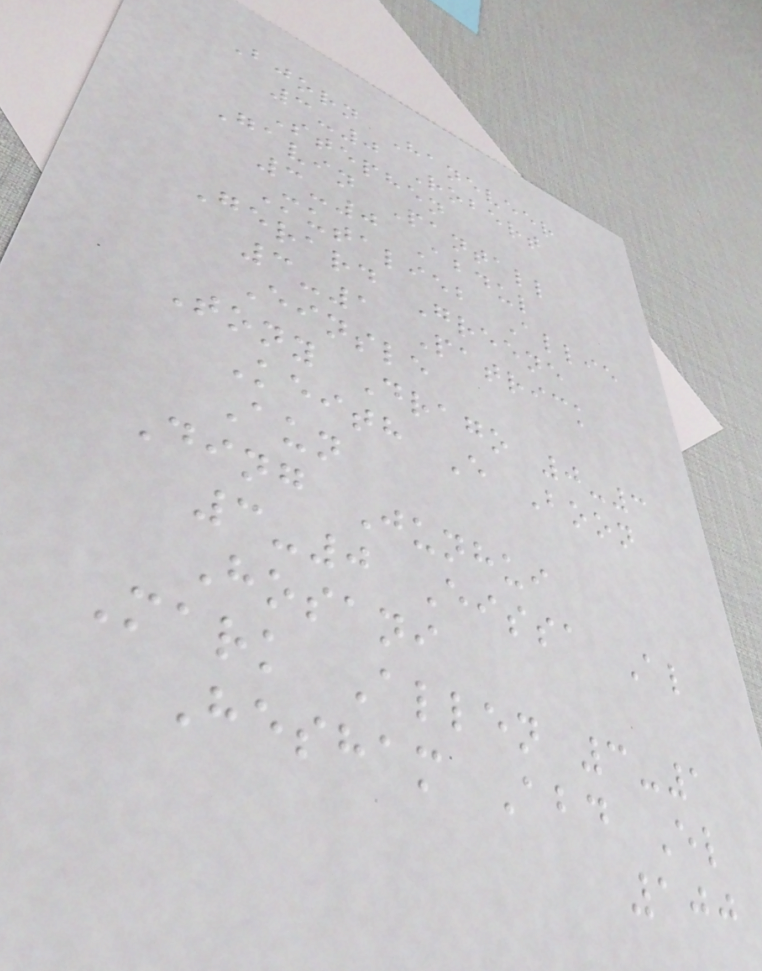Bjorn Haneveer
3-0 Robert
Stephen
Gavin Pantall
3-0 Abdul
Mutalieb Allie
Gerard Greene
3-1 Patrick
Einsle
Tony Drago 0-3
Keith E Boon
Aun
Ding Junhui
3-0 Eissa Al
Hosani
Mark Allen 3-1
Hesham Abd El
100
